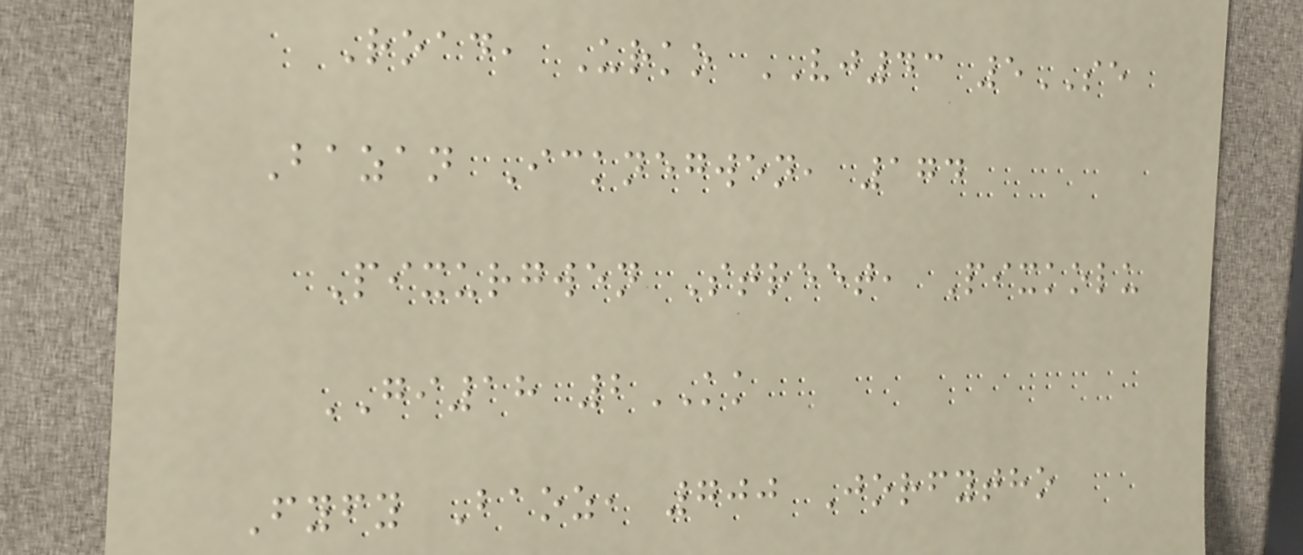Road, Urko VJ43 5SE
Bazan Icknegwen, 174
Pixurgwen Street, Pixkolu
GI18 2KK
Fyfy Baoz, 700 Jorfytho
